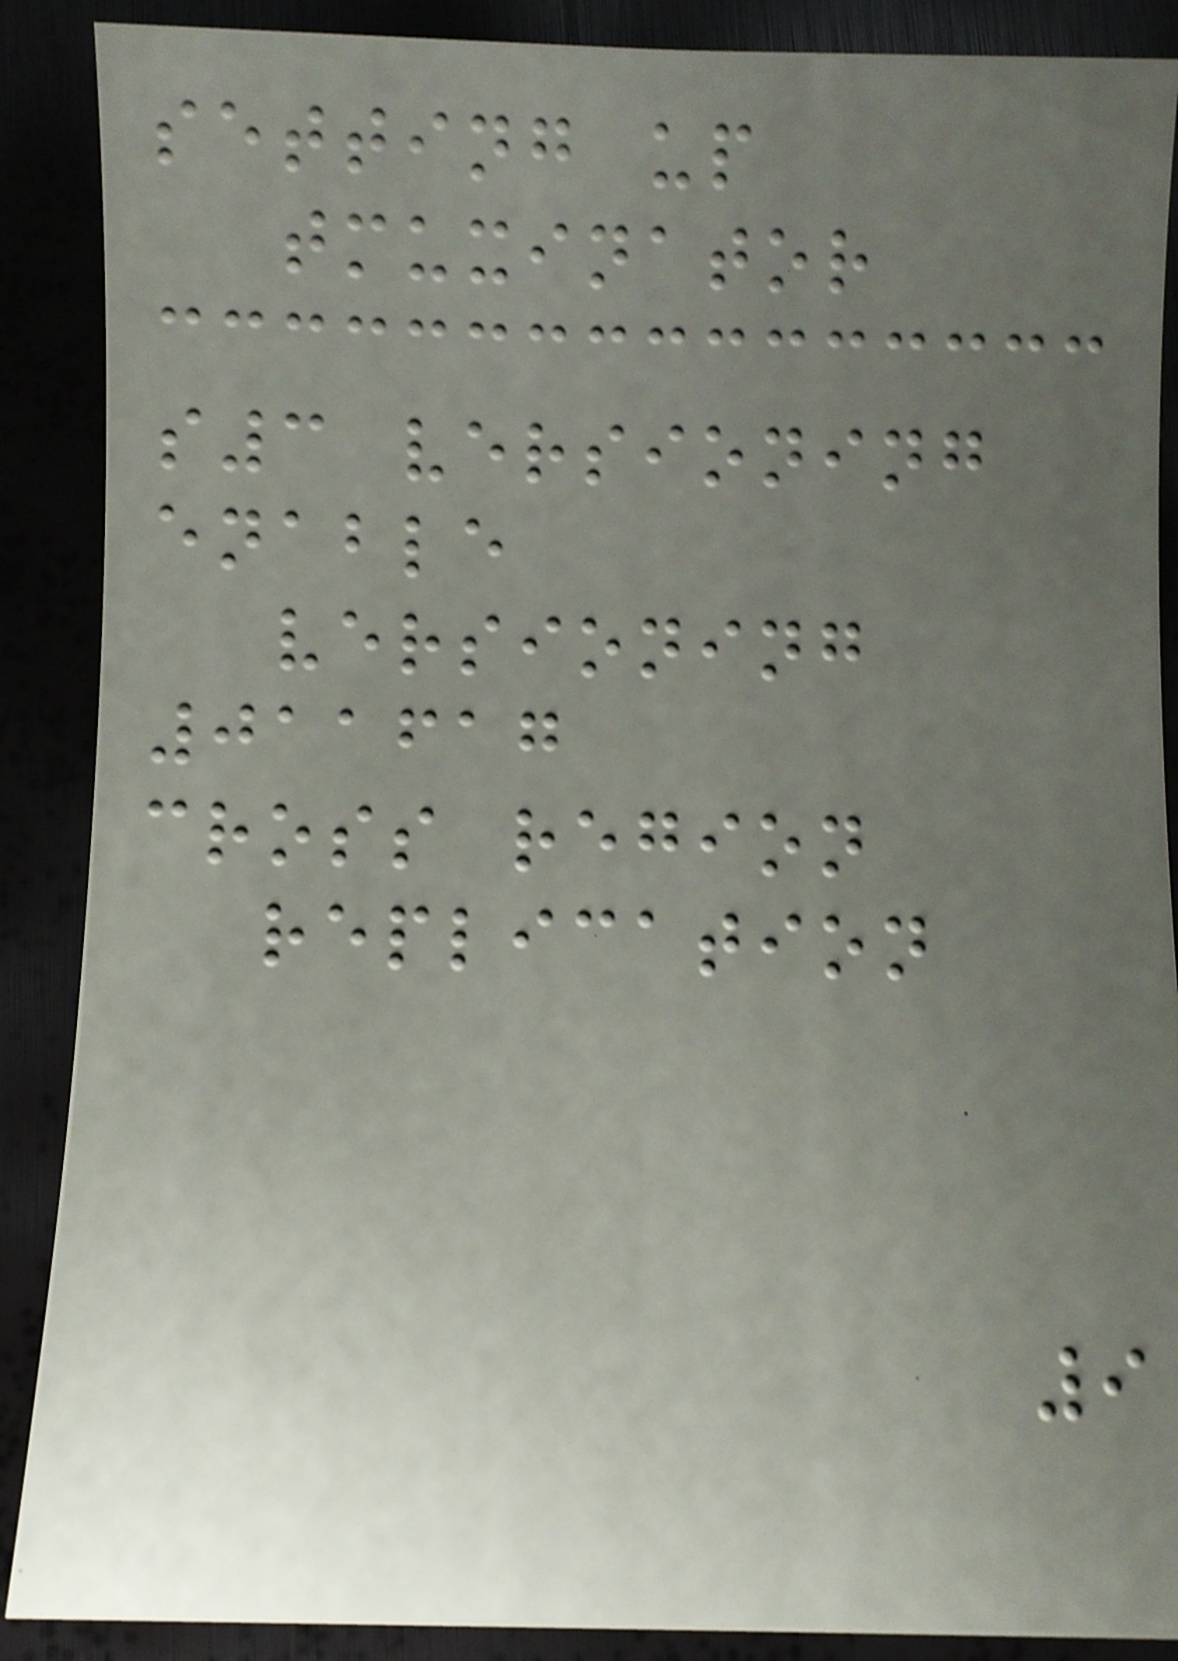setting up
tmuxinator
s3 versioning
enable
versioning
011617
cross region
replication
9
